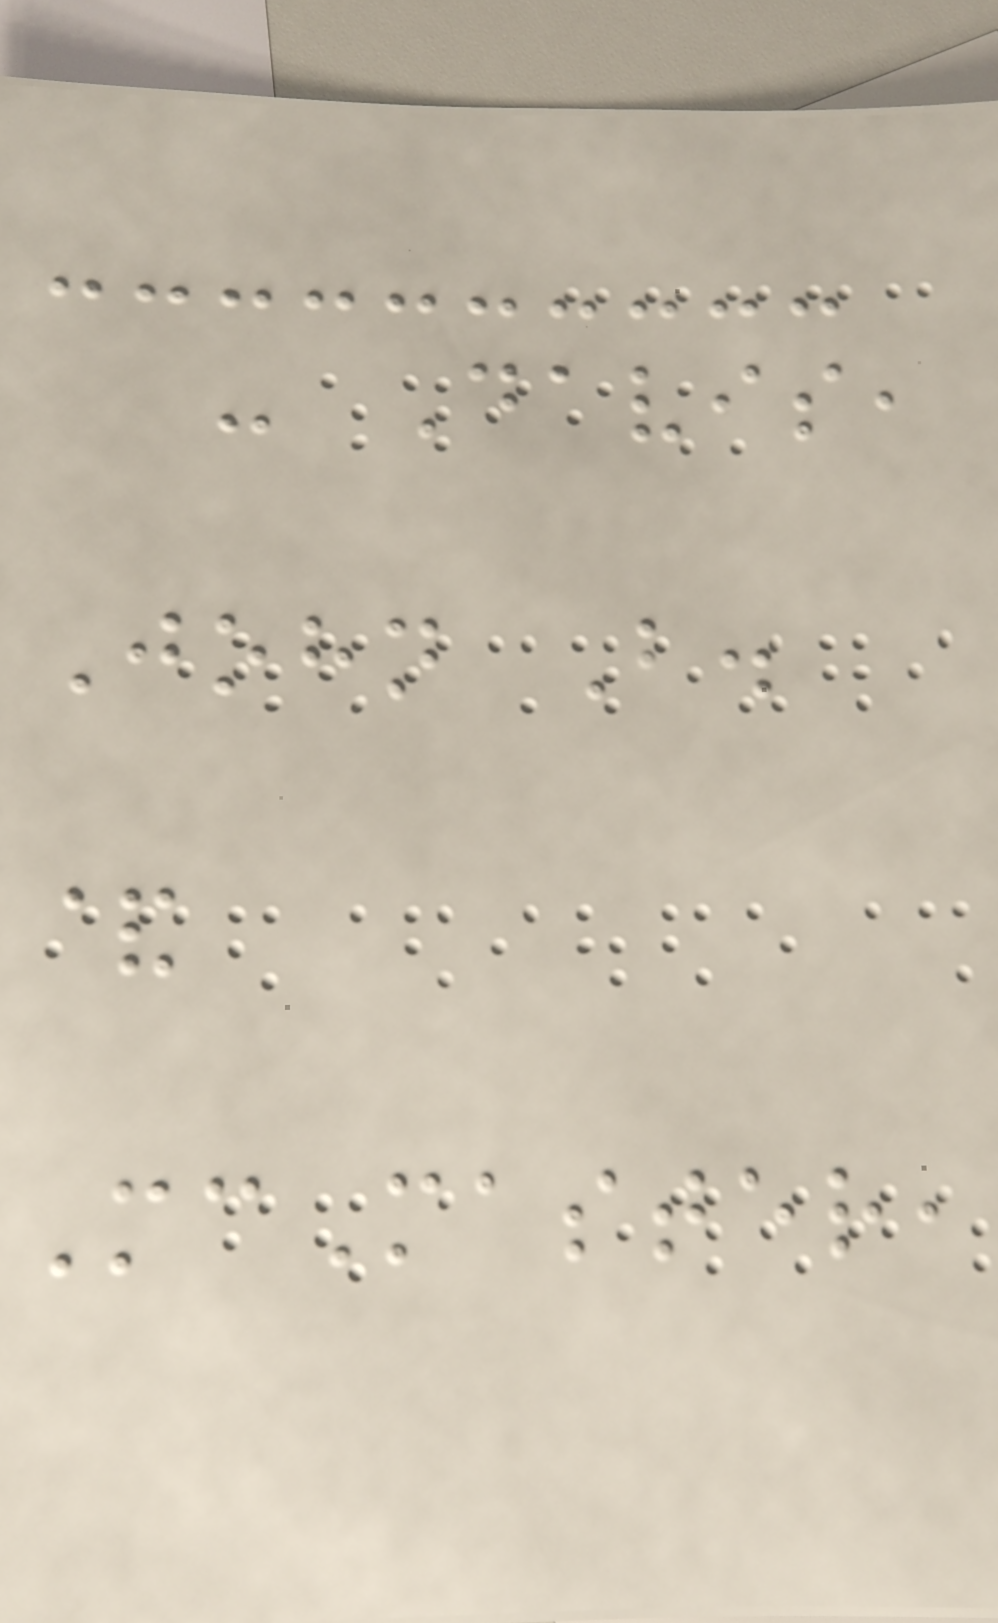- Davis,
John B.
&
McMaster,
